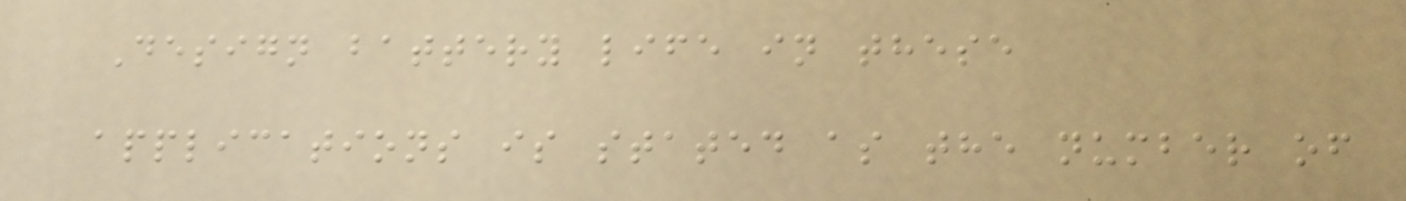Design battery life in these
applications is stated as the number of
